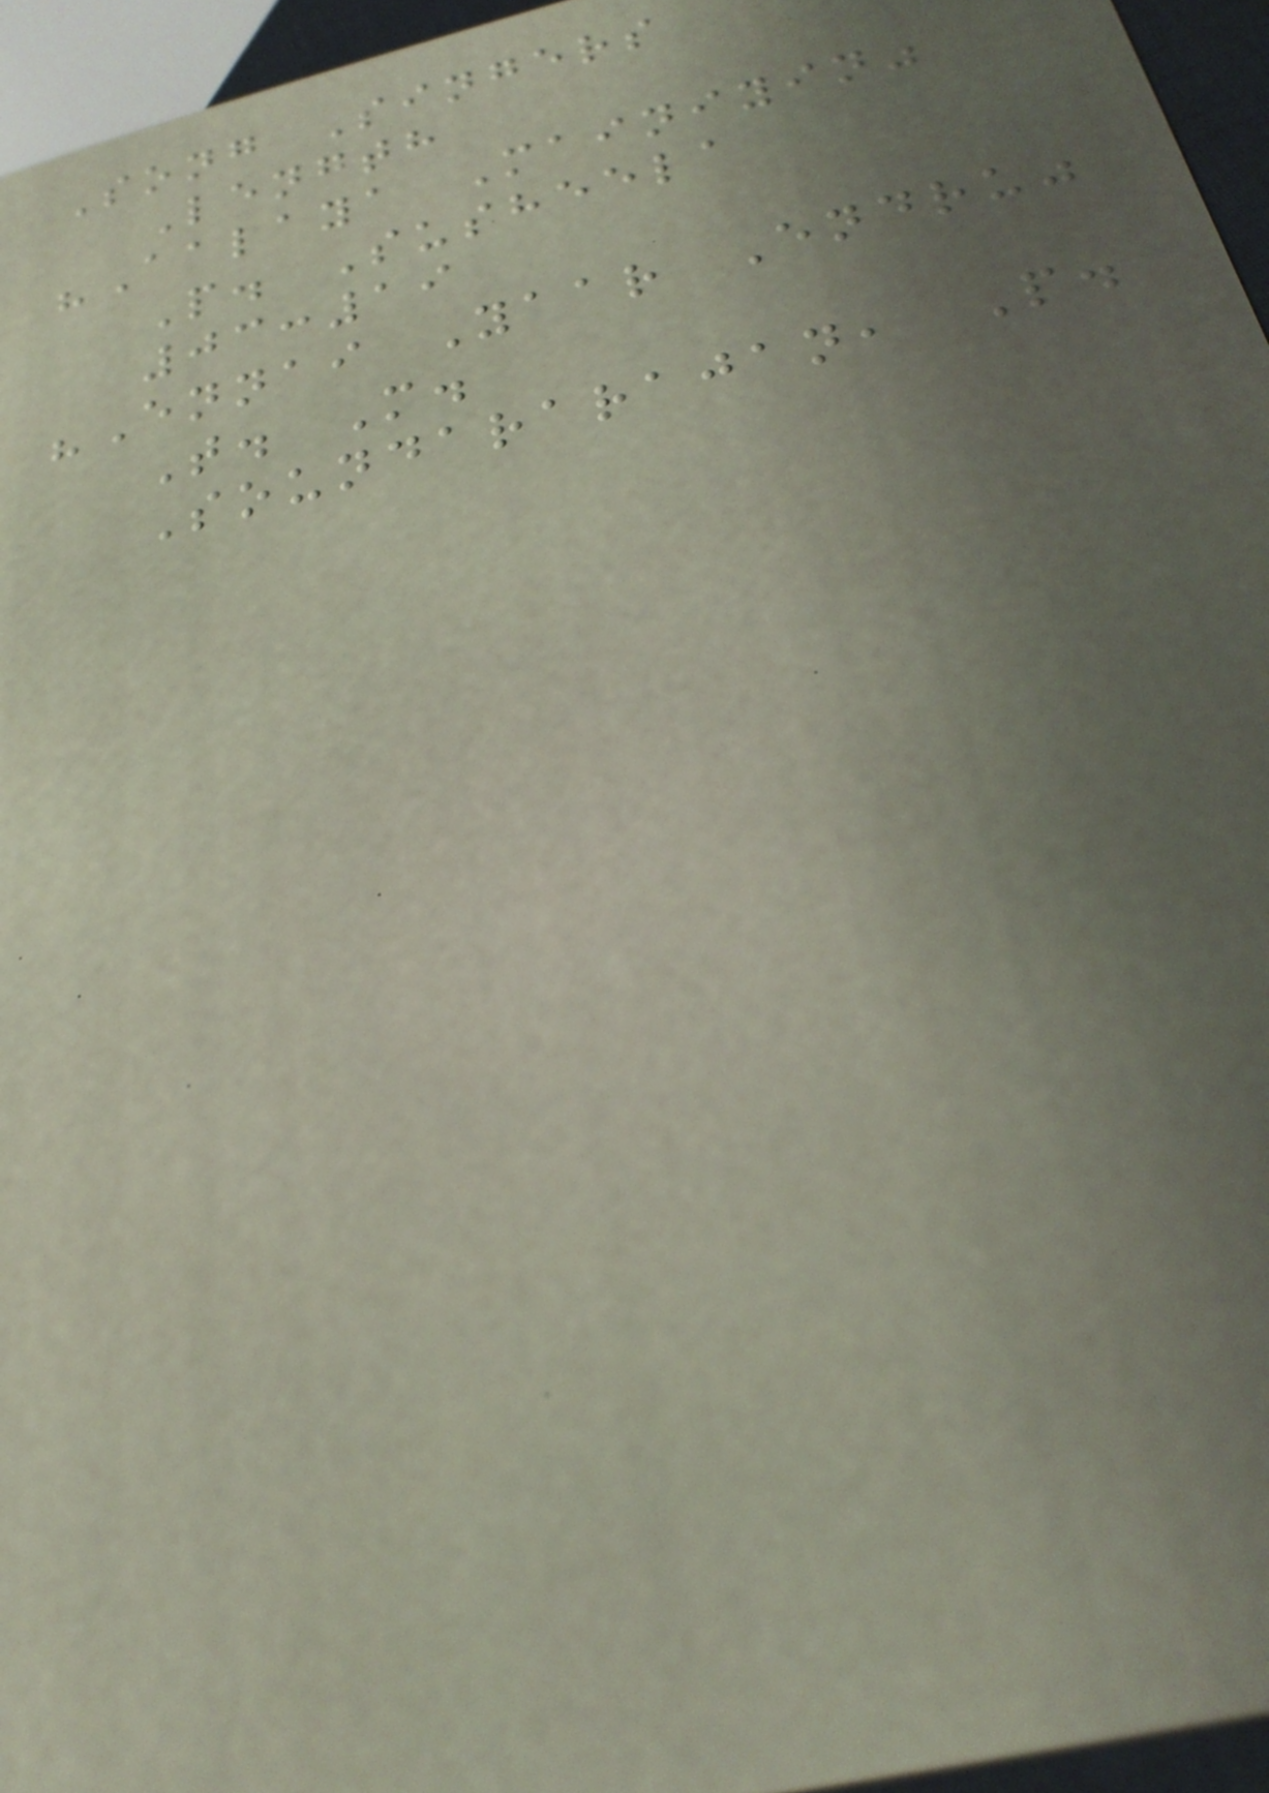Song Singers
Length
"Aalaya Mainiyin"
P. Susheela
03:19
"Ennai Yaar Endru"
T. M.
Soundararajan, P.
